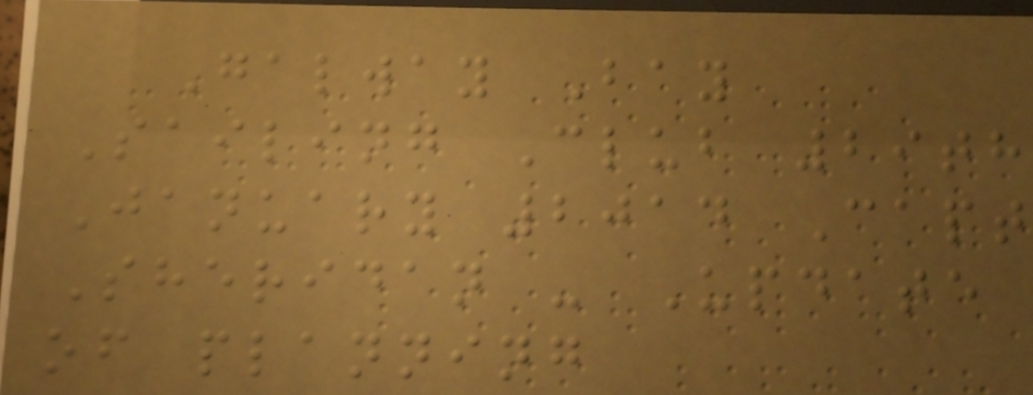Galway Bay
Sailing Club 29th
January 2014 Capt
Sheridan - Update
of planning
